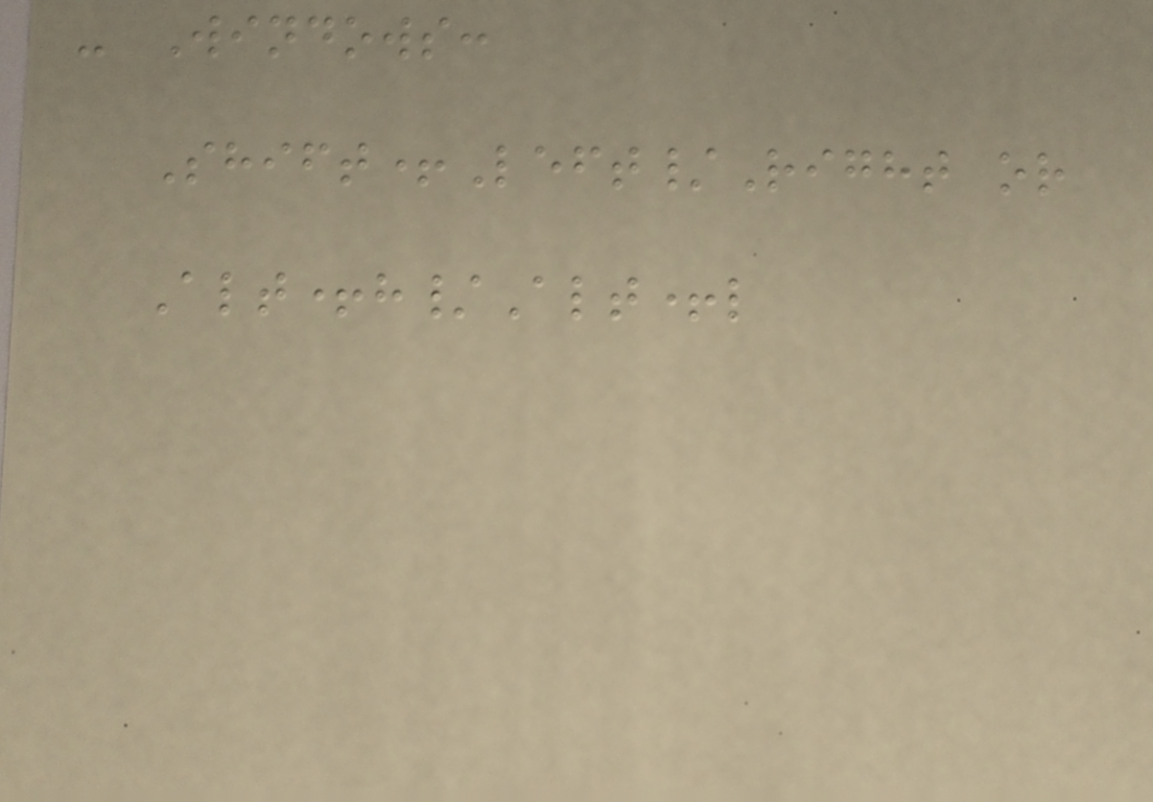- Windows:
Shift+Left/Right or
Alt+h/Alt+l
